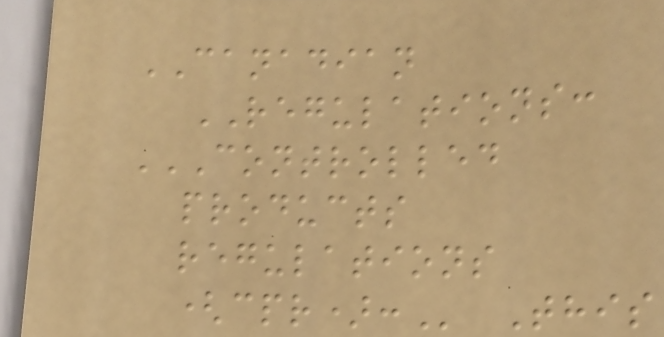CANADIAN
REGULATIONS:
CONTROLLED
PRODUCTS
REGULATIONS
(CPR): This
